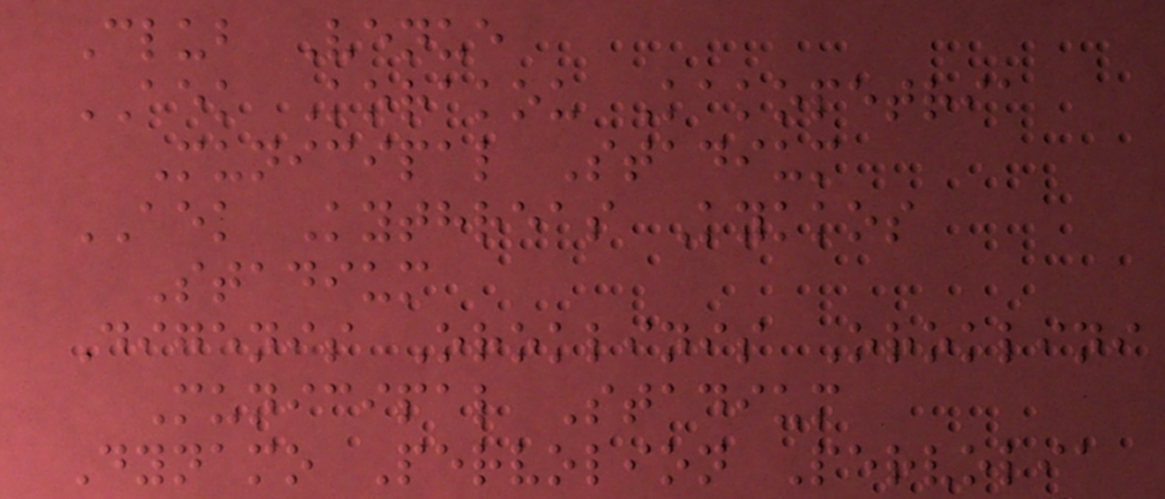Club Venue
AEK Korakou Kakopetria
Municipal Stadium
AEK Kythreas Kykkos
Stadium
Digenis Oroklinis Oroklini
Municipal Stadium
Dynamo Pervolion Pervolia
